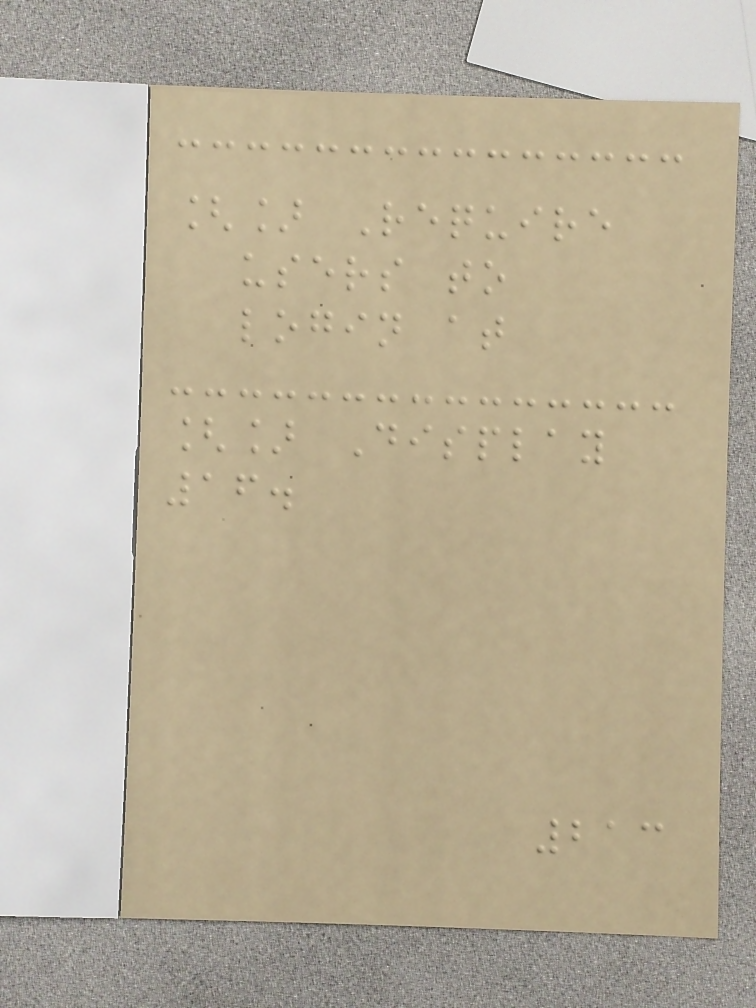[] Require
users to
login at
[] Display
16.
213
